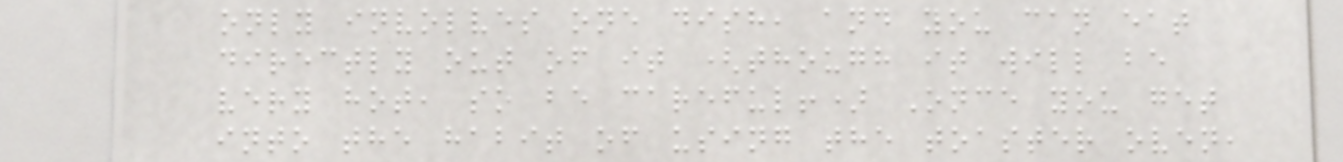only involves one dish, and you can eat
directly out of it (though it will be
very hot, so be careful!) Once you get
into the habit of using the toaster oven,
